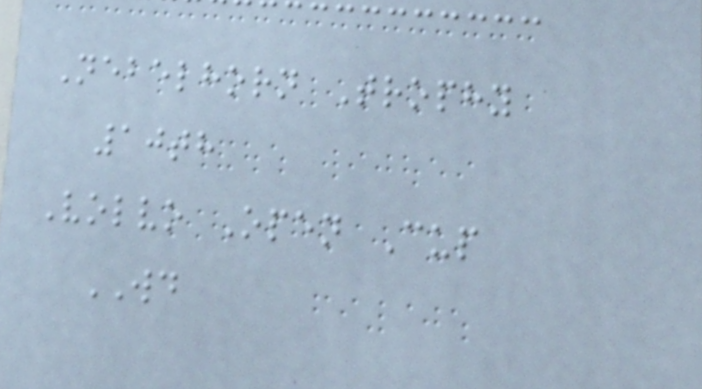Nebelhorn Trophy
10th
Volvo Open Cup
WD
